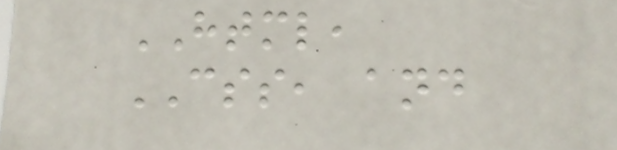HTML,
CSS, and
